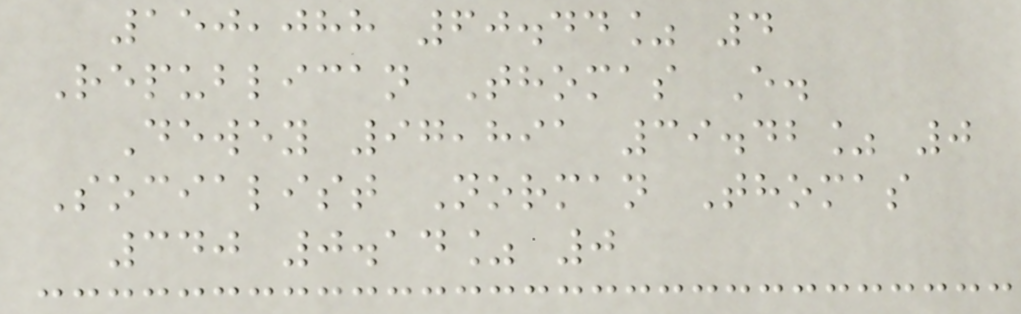150,088 60.44% 4
Republican Thomas E.
Dewey 97,891 39.42% 0
Socialist Norman Thomas
340 0.14% 0
